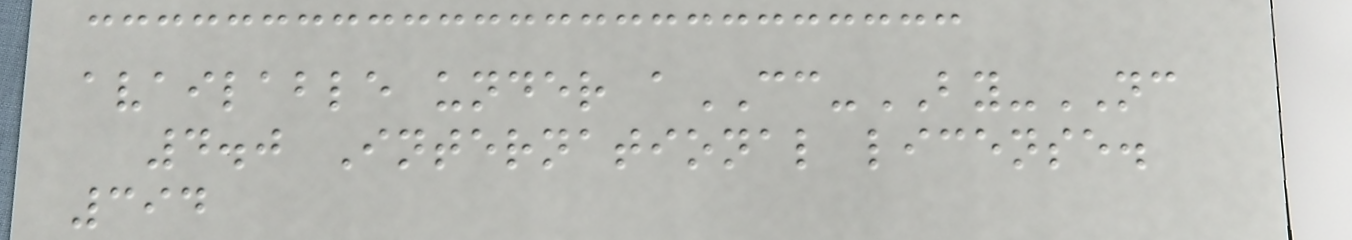available under aCC-BY-NC
4.0 International license.
394
